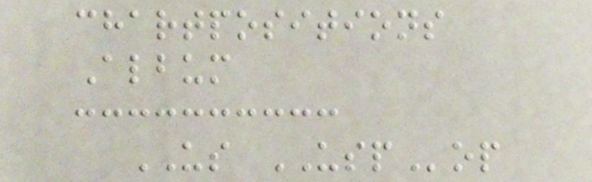chartpositions
Album
US USPop
